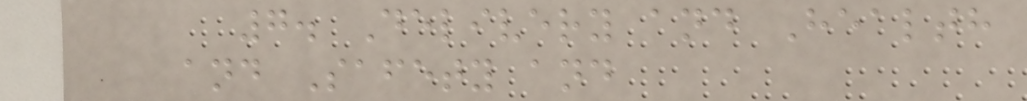7. Delivery and Health
and Safety and
